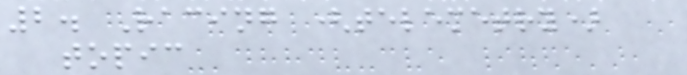2. Racing (telemetry)
topic
